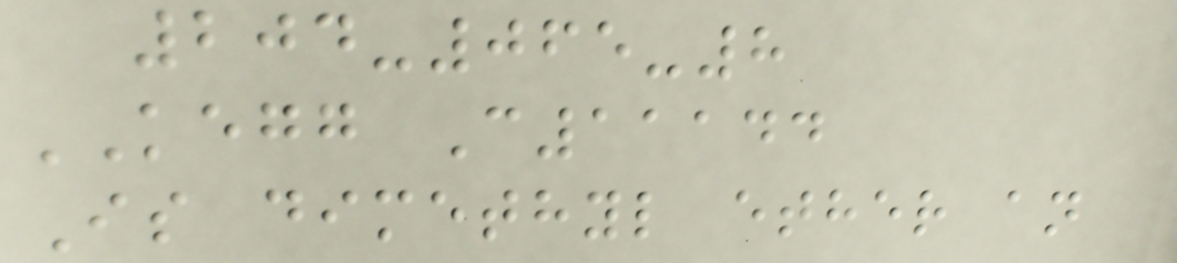204-065-8
KEGG C11144
Is dimethyl ether an
